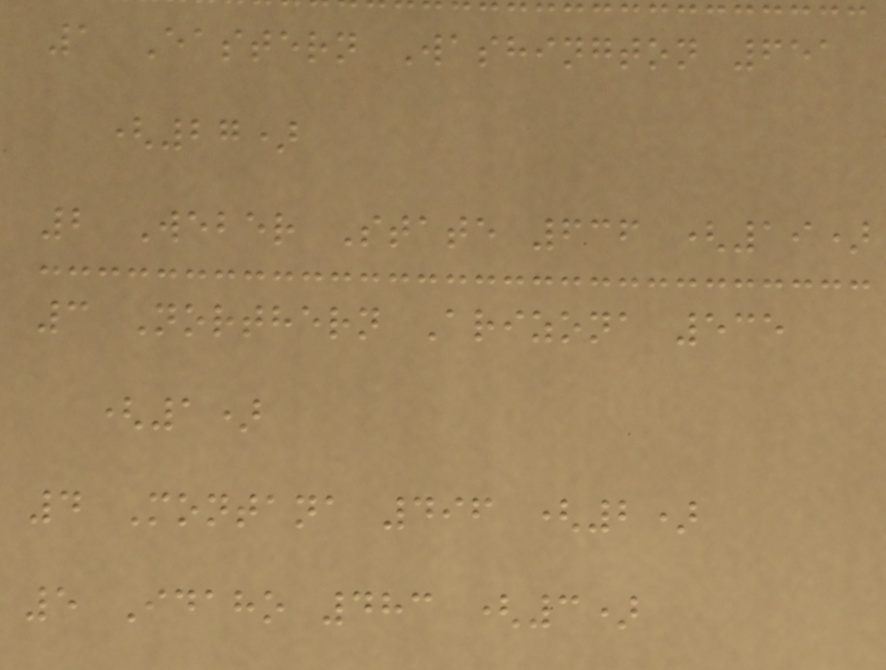1 Eastern Washington 651
(27)
2 Weber State 636 (19)
3 Northern Arizona 535
(1)
4 Montana 496 (2)
5 Idaho 483 (3)
